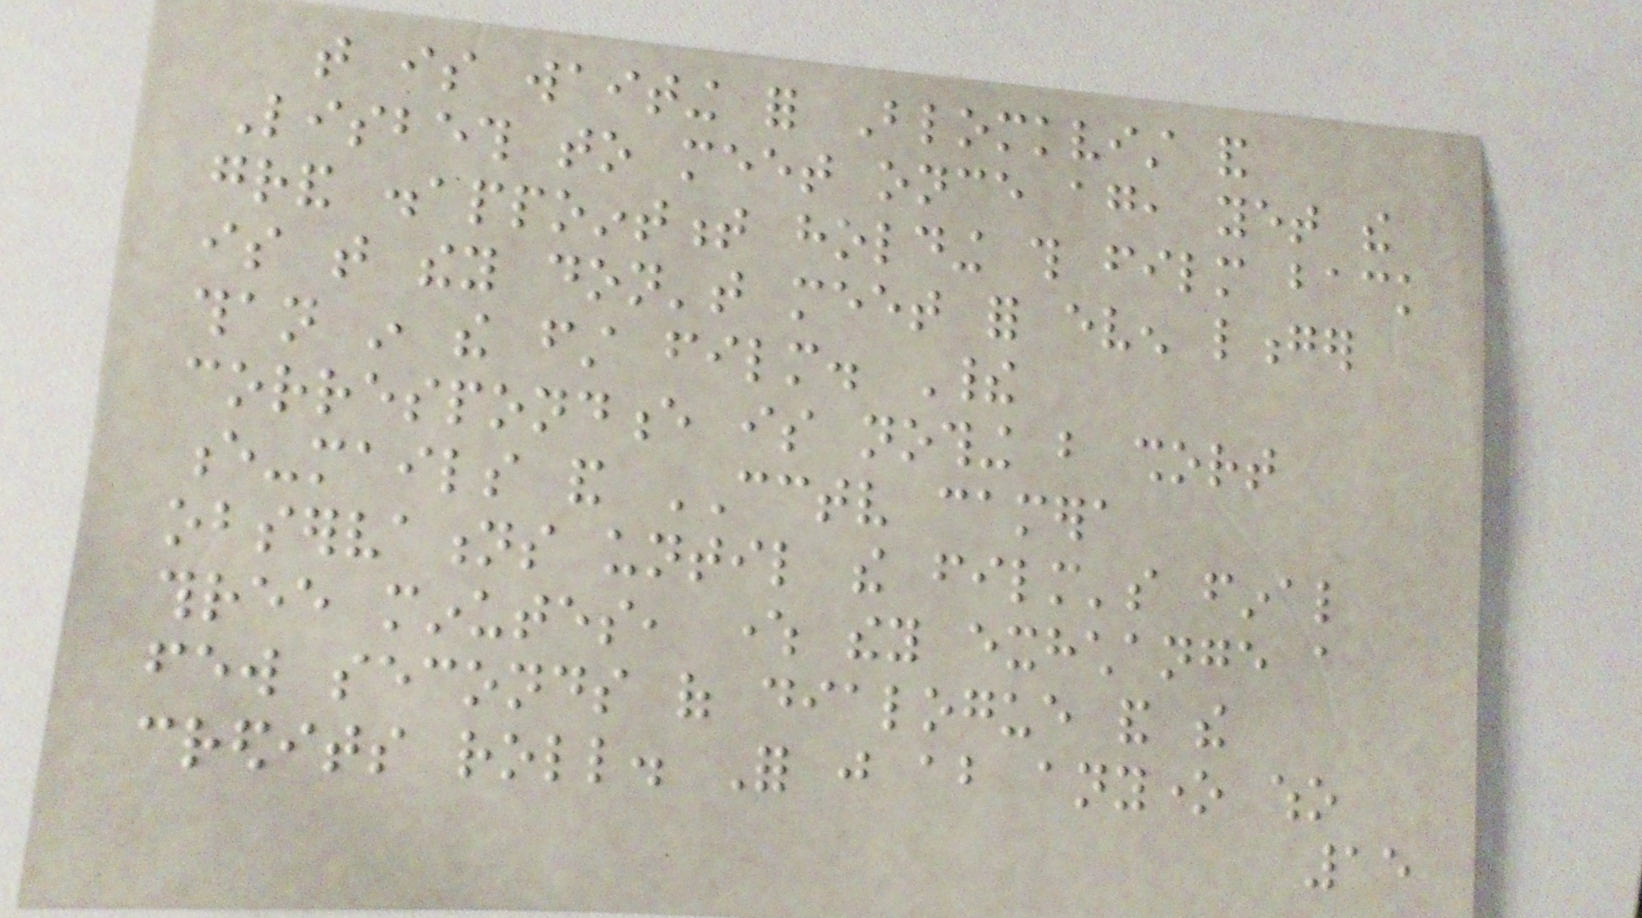that is waiting for Blomkvist and
Lisbeth to meet once again, yet the
grand disappointment holding this film back
is that they don't meet for even longer
than in the first film. Their
correspondence is nothing but short
e-mails and CCTV camera
observations until the film's final
three minutes, where they exhchange a
few seconds of dialogue and the
credits roll. For just about anyone who
15
